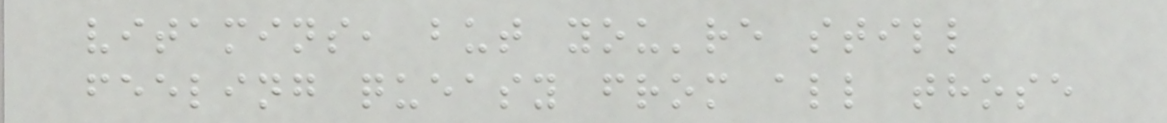vitamins, but you're still
feeling queasy from all those
